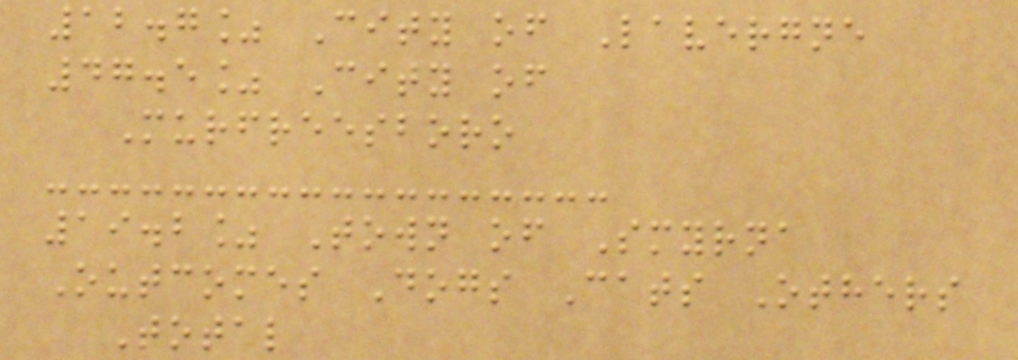12.7% City of Lavergne
47.5% City of
Murfreesboro
19.2% Town of Smyrna
Outcomes Dogs Cats Others
Total
